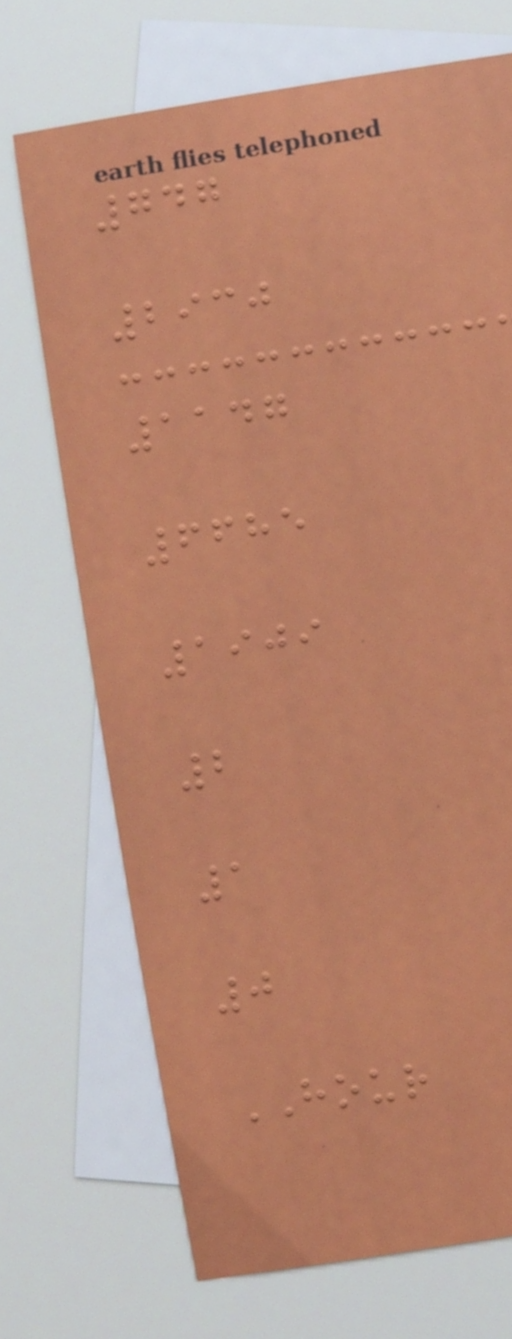747
2930
1147
6685
1909
2
1
0
HOUR
